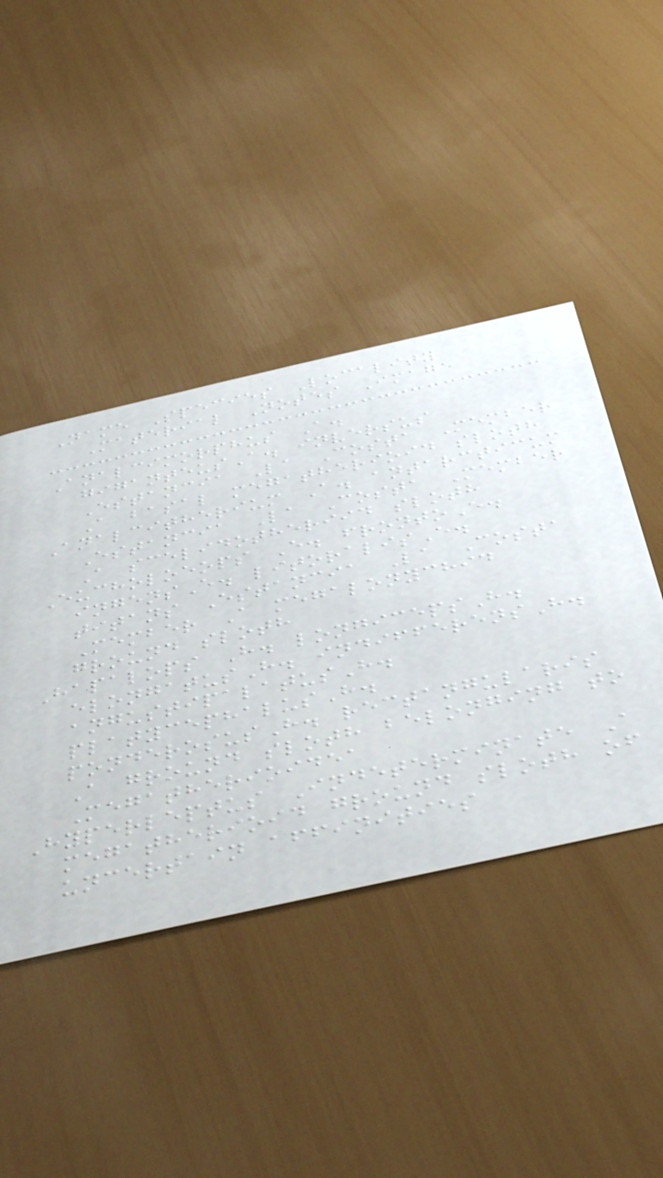Name Species Locality
Material Notes Image
Analcimorphus A.
giganteusA. inversus
Estancia La Costa Member
A basal megatherioid sloth
Analcitherium A. antarcticum
Estancia La Costa Member
A scelidotheriid sloth
Eucholoeops E. frontoE.
ingensE. litoralisE.
titans Estancia La Costa
Member A megalonychid
ground sloth
Hapalops H. longicepsH.
elongatusH. indifferensH.
angustipalatusH.
platycephalusH.
ponderosusH. rectangularis
A ground sloth belonging to
Megatherioidea
Hyperleptus Indeterminate A
megatherioid ground sloth of
uncertain affinities
